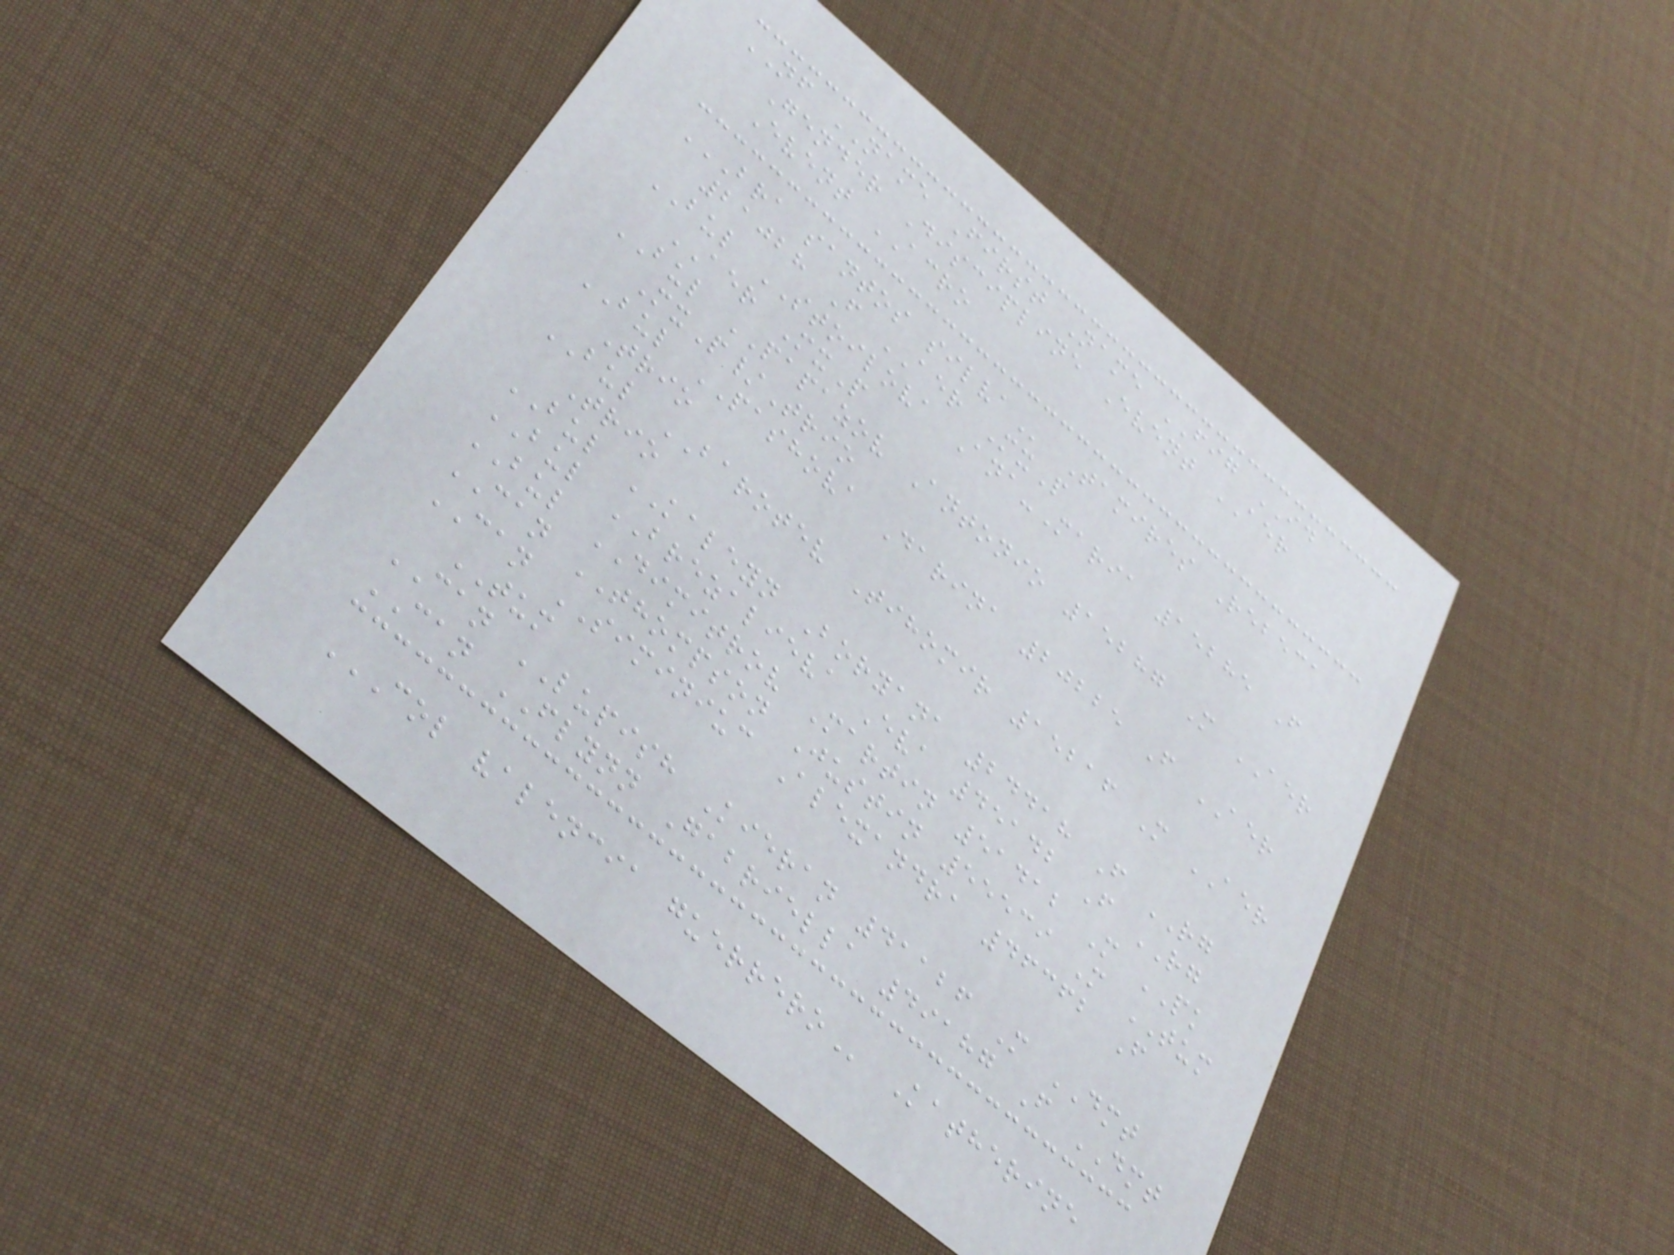NF NAME First Name FIG ID
Gender Discipline Event AER
Event ACRO
BRA SANTOS SILVA Tamires Rebeca
21028 F AER MxP
BUL STOILOVA Ana-Maria 15285 F
AER MxP
BUL PAPAZOV Antonio 15287 M AER
MxP/Trio
BUL PASHOVA Darina 20225 F AER
Trio
BUL BAROTEV Tihomir 15216 M AER
Trio
BUL KALEYN Boryana 24418 F RG
BUL BREZALIEVA Eva 45142 F RG
BUL DIMITROV Martin 51412 M PK
CAN THOMPSON Justin 55539 M TUM
CAN SIMINIUC Alexandra 46362 F
TUM
CAN LUPISH Kieran 41126 M DMT
CAN FLYNN Gabriella 49187 F DMT
COL VALENCIA GUERRERO Katherine
